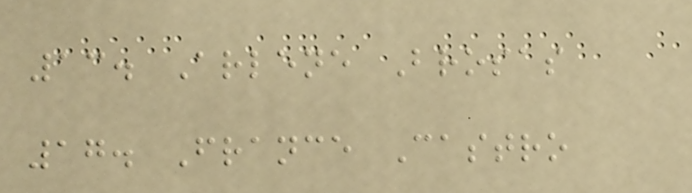13. Arlene Brosas
17. France Castro
